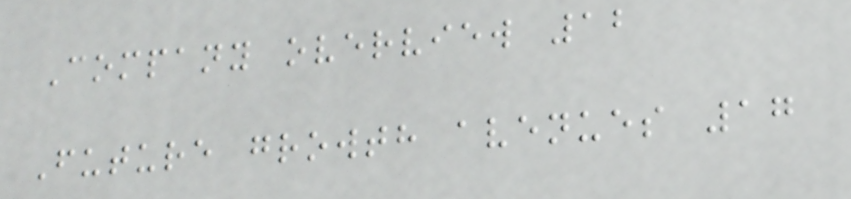Company overview 12
Future growth avenues 17
